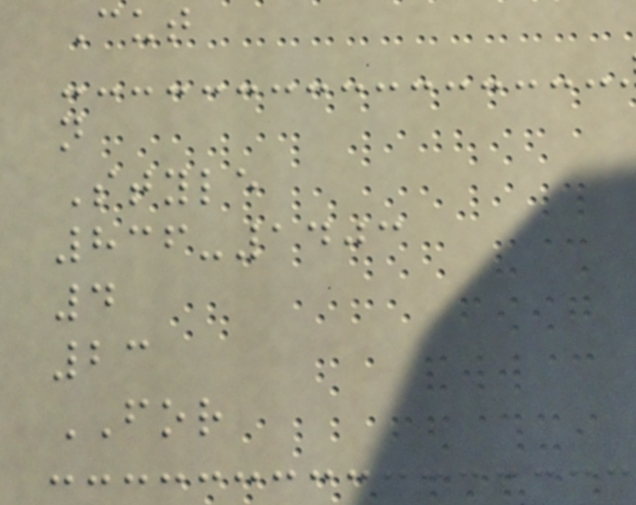Cut
n
Style
836-1403
4
23
FOR
